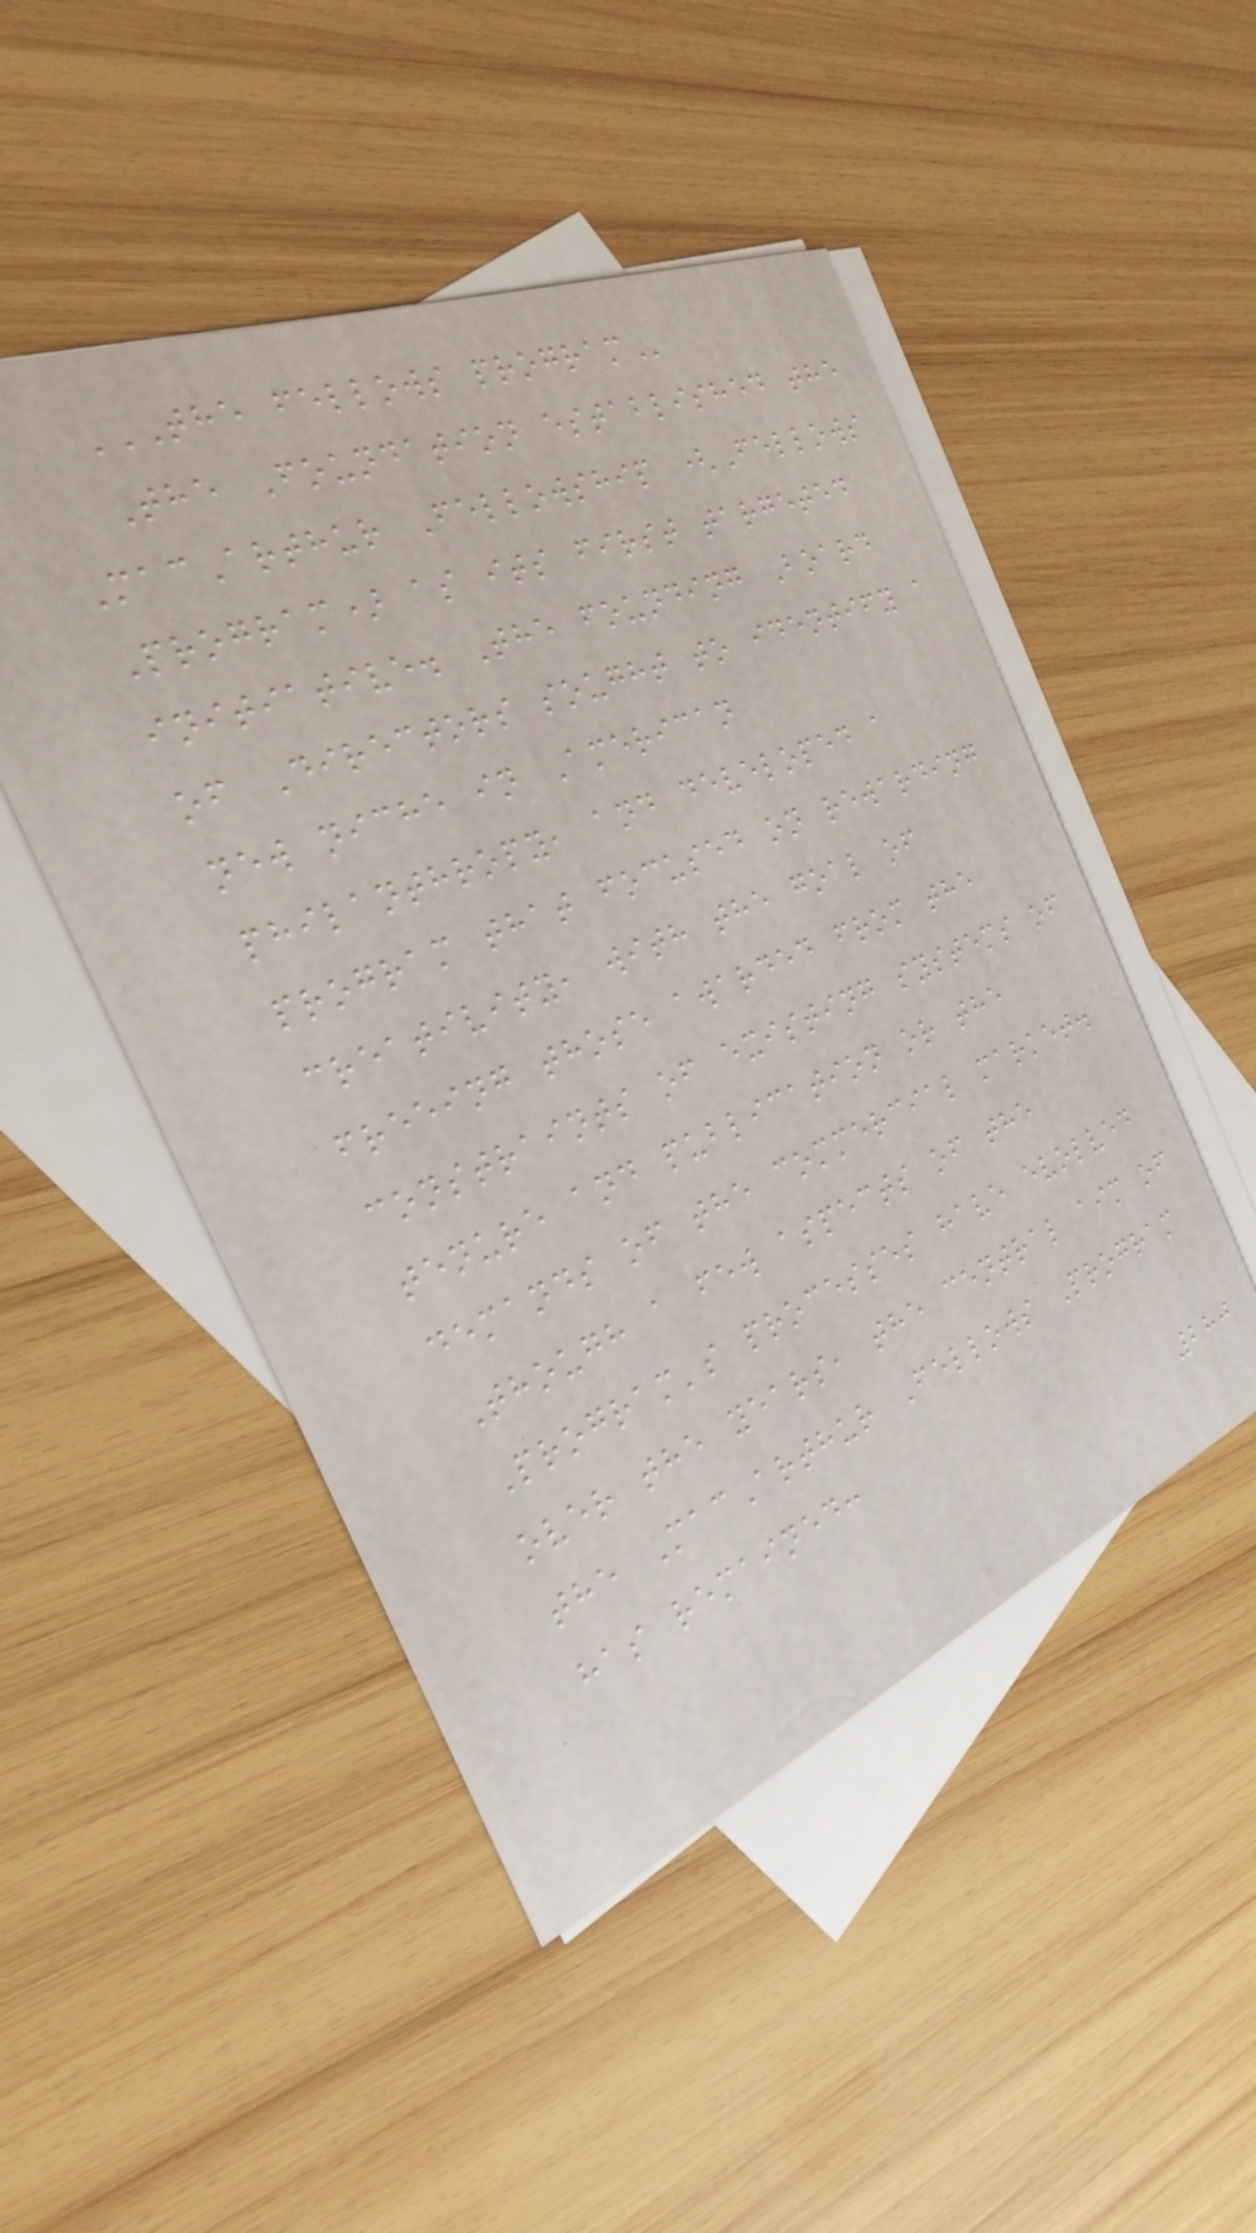THE FELLOWS PROGRAM
The Foundation established the
MacArthur Fellowship (Fellows
Program) as its first targeted
initiative. The founding Board
of Directors sought to identify a
new niche in American
philanthropy, and developed a
program that focused on rewarding
creativity, with the goal of
freeing those awarded from the
constraints of existing systems of
tenure and publication or the
demands of the commercial market.
Though a few aspects of the
Program's processes have evolved
over the years, the central aim of
the MacArthur Fellows Program
has remained:
280
